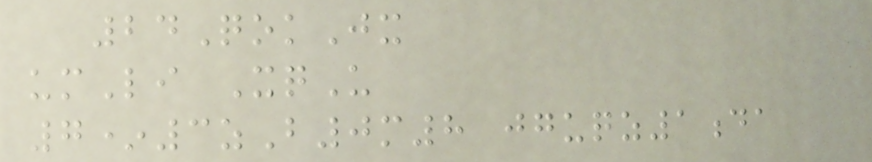24QokJx
umLi XqU
7*3zB0m8 jguqz1da
